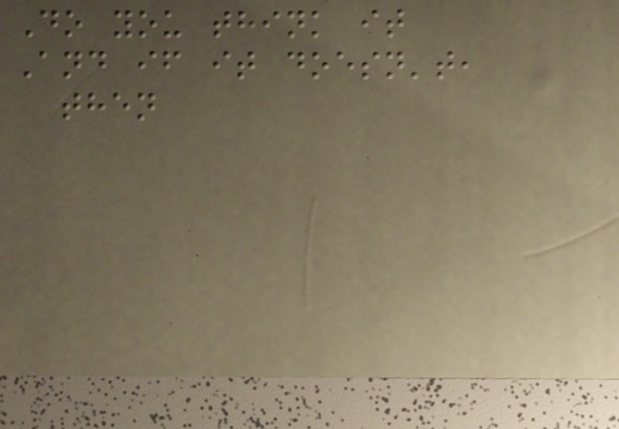Do you think it
And if it doesn't,
then
